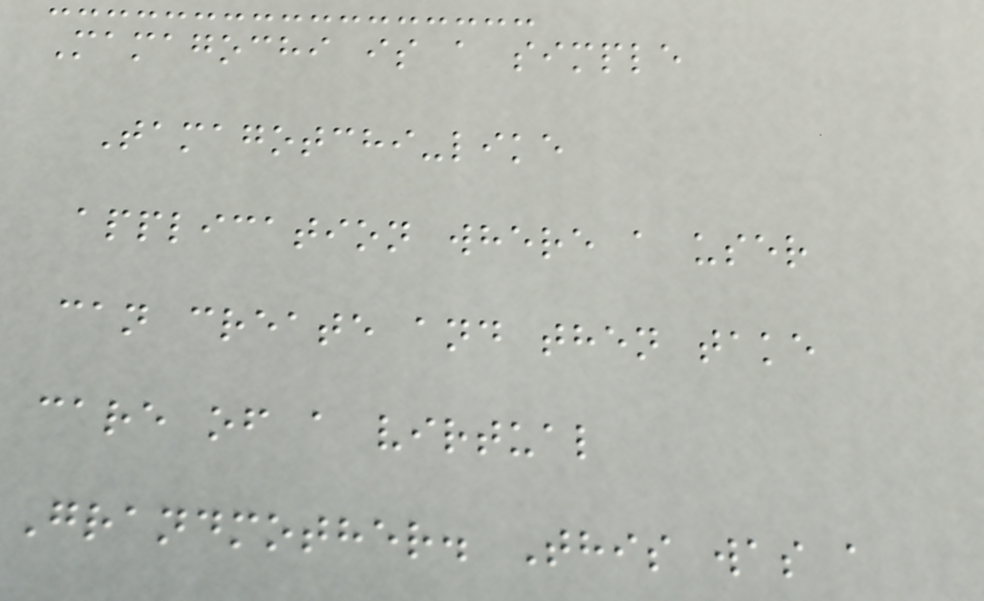Mamagochi is a simple
Tamagotchi-like
application where a user
can create and then take
care of a virtual
Grandmother. This was a
